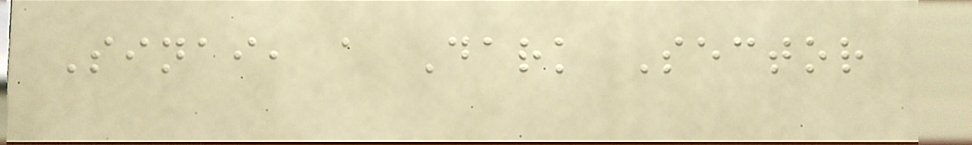Sinai, a Dark Sector
